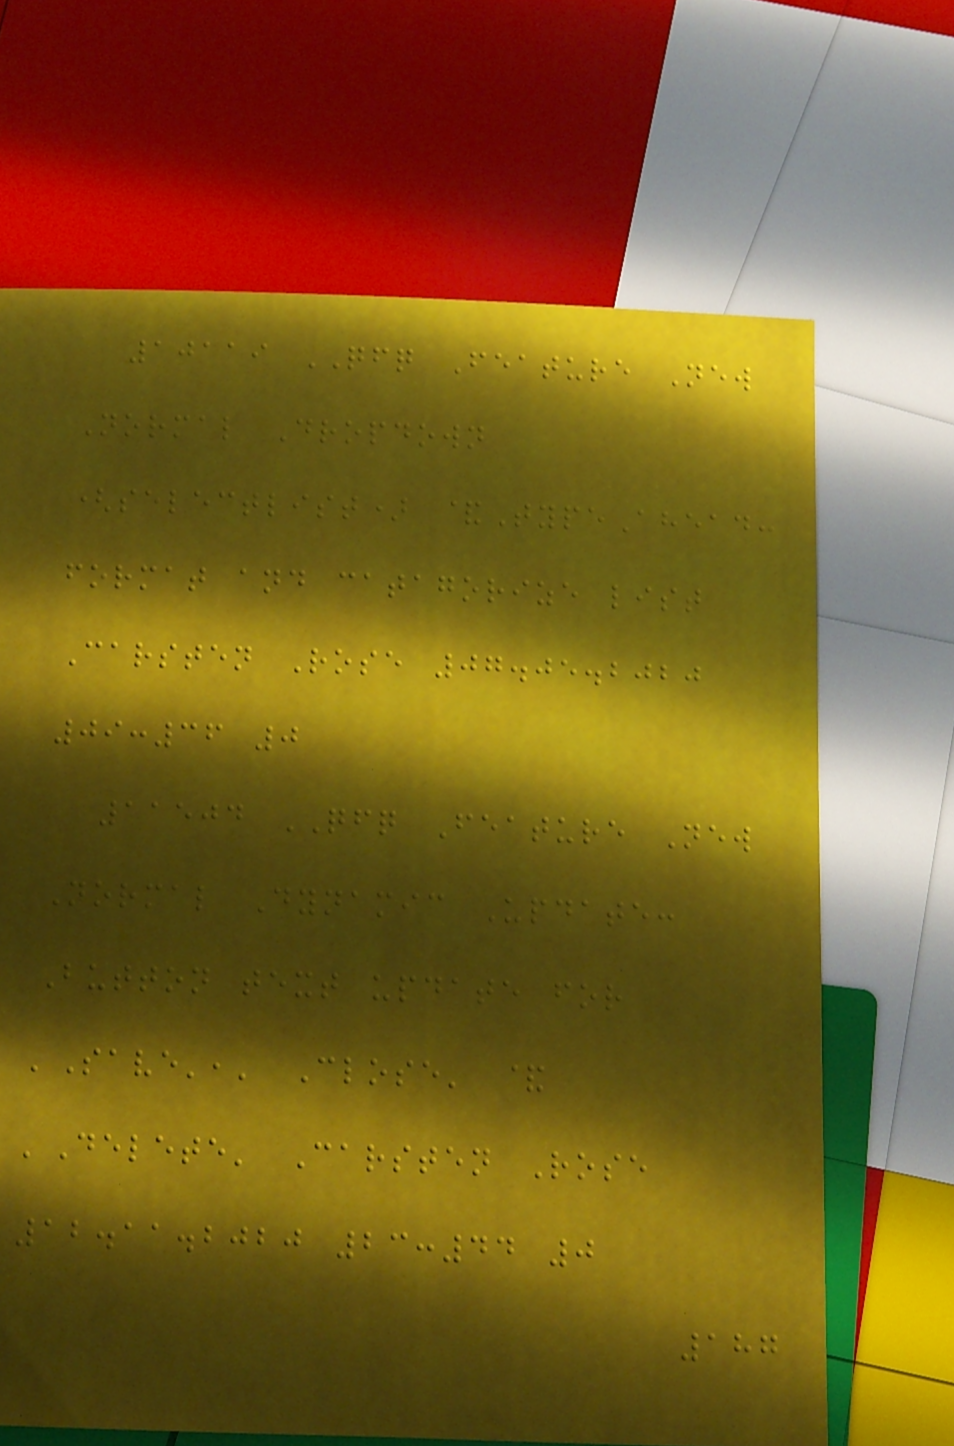10119 QFQ Feature New
Normal Dropdown
(selectlist) &TypeAhead:
format and catagorize list
Carsten Rose 07.05.2020
09:36 0
11504 QFQ Feature New
Normal Dynamic Update:
Button text update for
'Save',' Close' &
'Delete' Carsten Rose
12.11.2020 23:44 0
187
